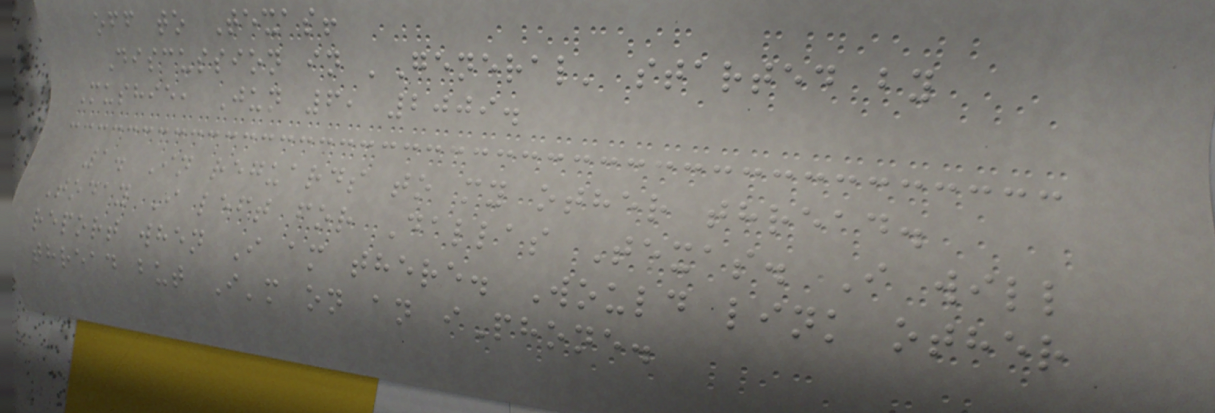off to Texas!
Discussion in 'General' started by
Mushie, Jun 6, 2009.
1. In reguards to my other thread.
Today I left for Dallas Texas. I will
report when I am there. Would link other
thread but I'm on an iPhone.
